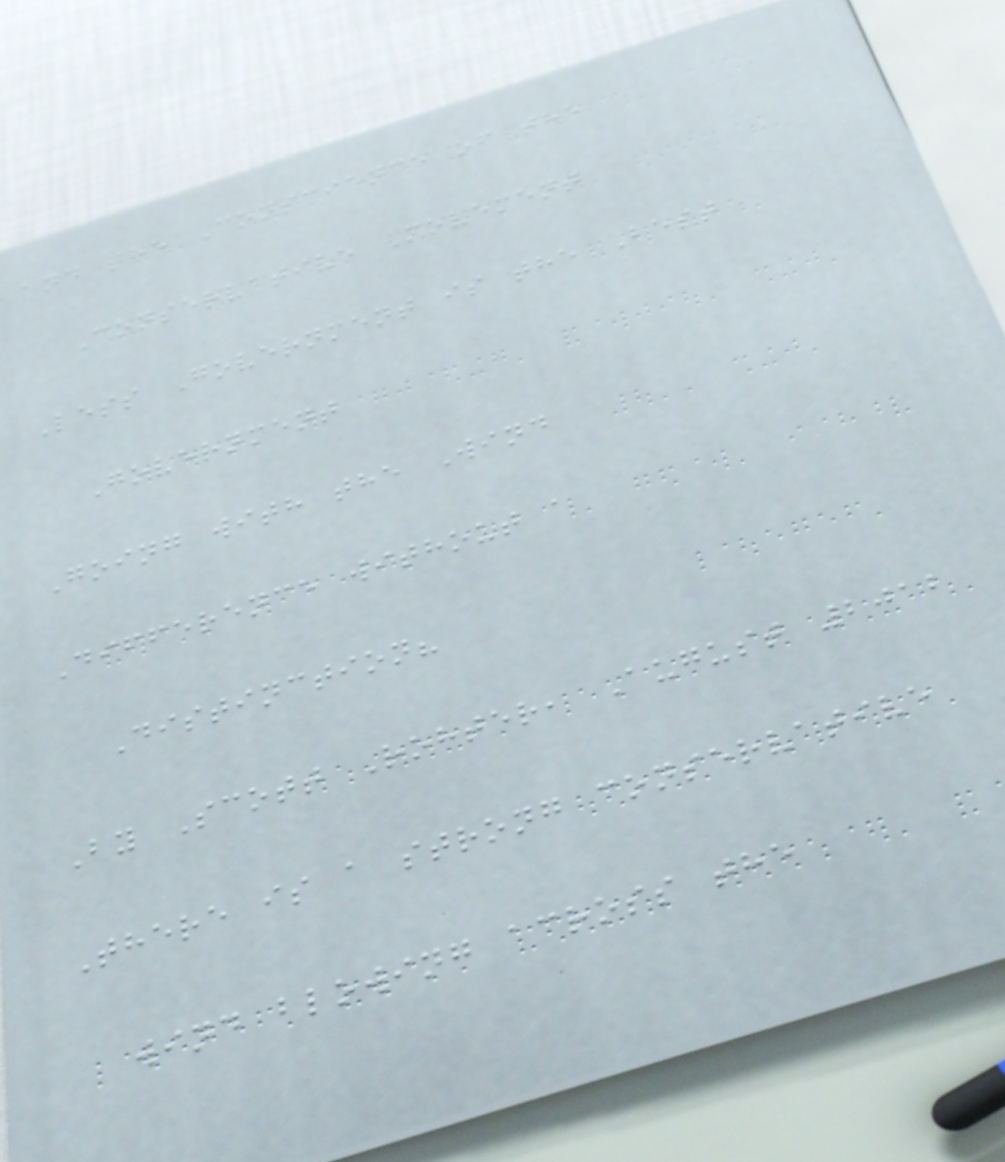and the Conscience of the
Conservative Movement
Less Government is the Best
Government
Going with the Wind
Difference without a
Distinction?
By Scott Rohter, August 2012
There is a strong conservative
wind blowing across the
